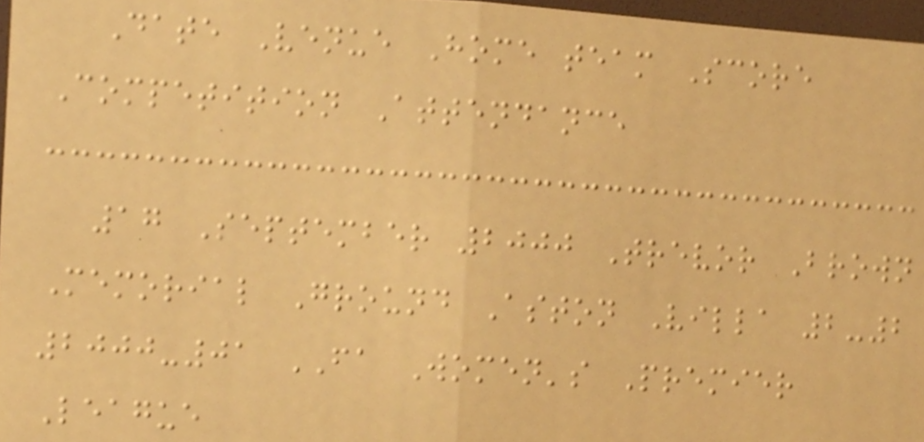Date Venue Home team Score
Competition Attendance
17 September 2000 Trevor Brown
Memorial Ground Aston Villa 2-2
2000-01 FA Women's Premier
League
